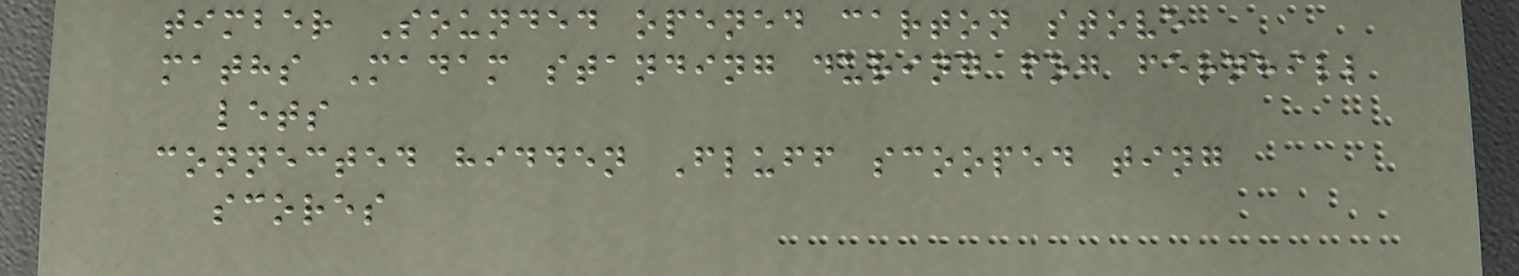timber Sounded opened carton stove
maths Madam standing during fog fernhill
lets
connected hidden Fluff scooped ting
scores
